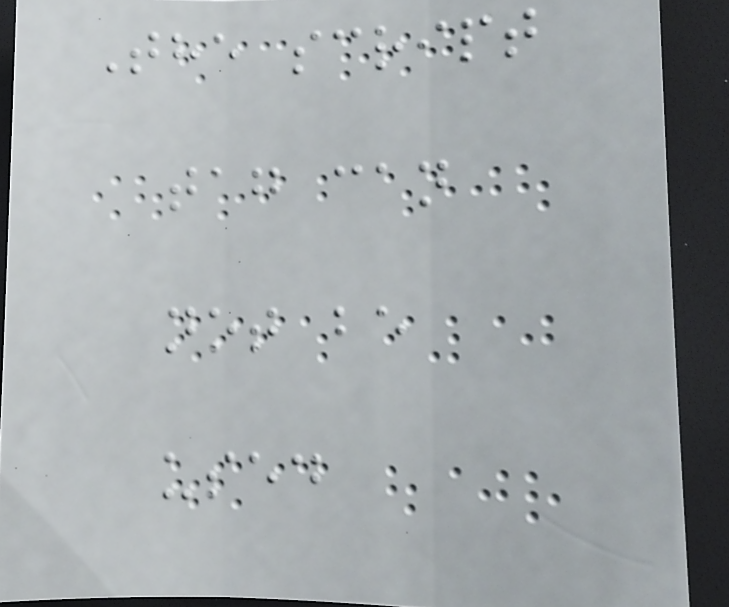The script
tag can
not be
used
